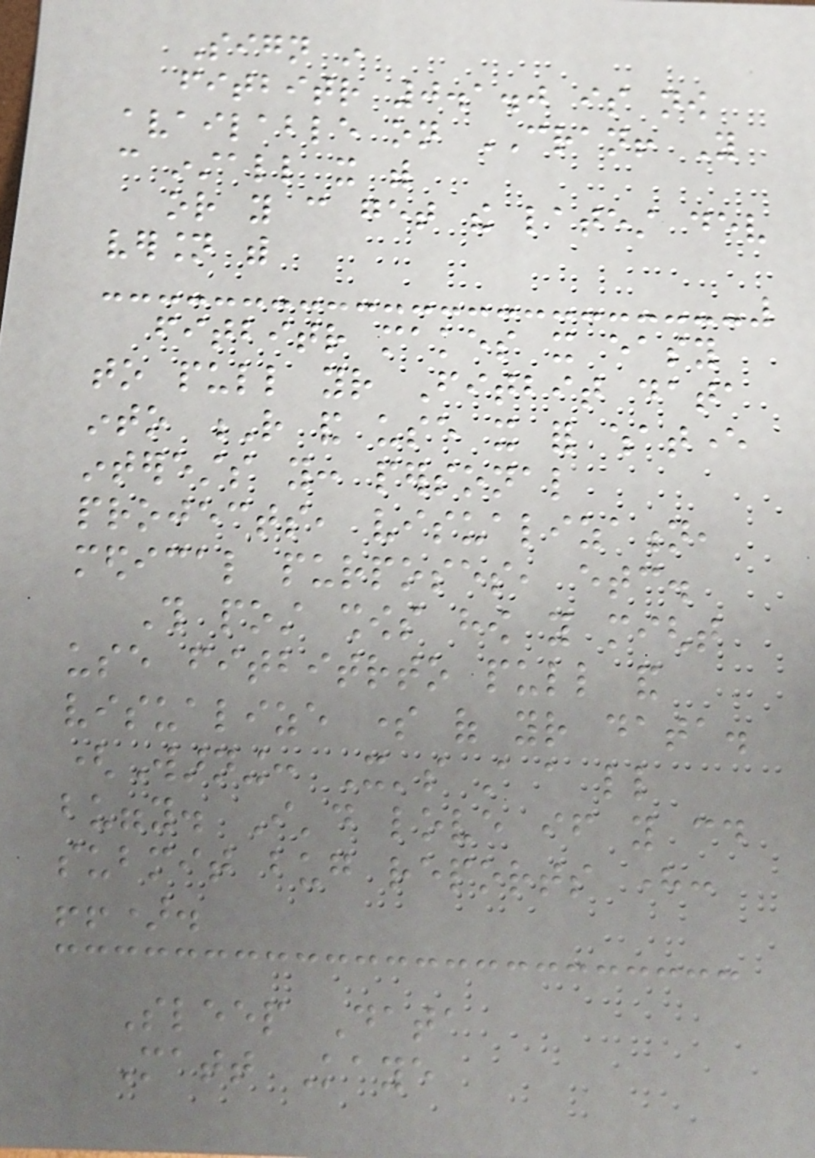Sign in
fitbitr 0.1.0 is now
available on CRAN! You
can install it with
or you can get the latest dev
version with
fitbitr makes it easy
to pull your Fitbit data
into R and use it for whatever
interests you: personal
projects, visualization,
medical purposes, etc.
This post shows how you might
use fitbitrto pull and
visualize some of your data.
(Warning: It's still a little
buggy. I'd love if you could
submit bug reports here:
!!).
Sleep Data
Matt Kaye
